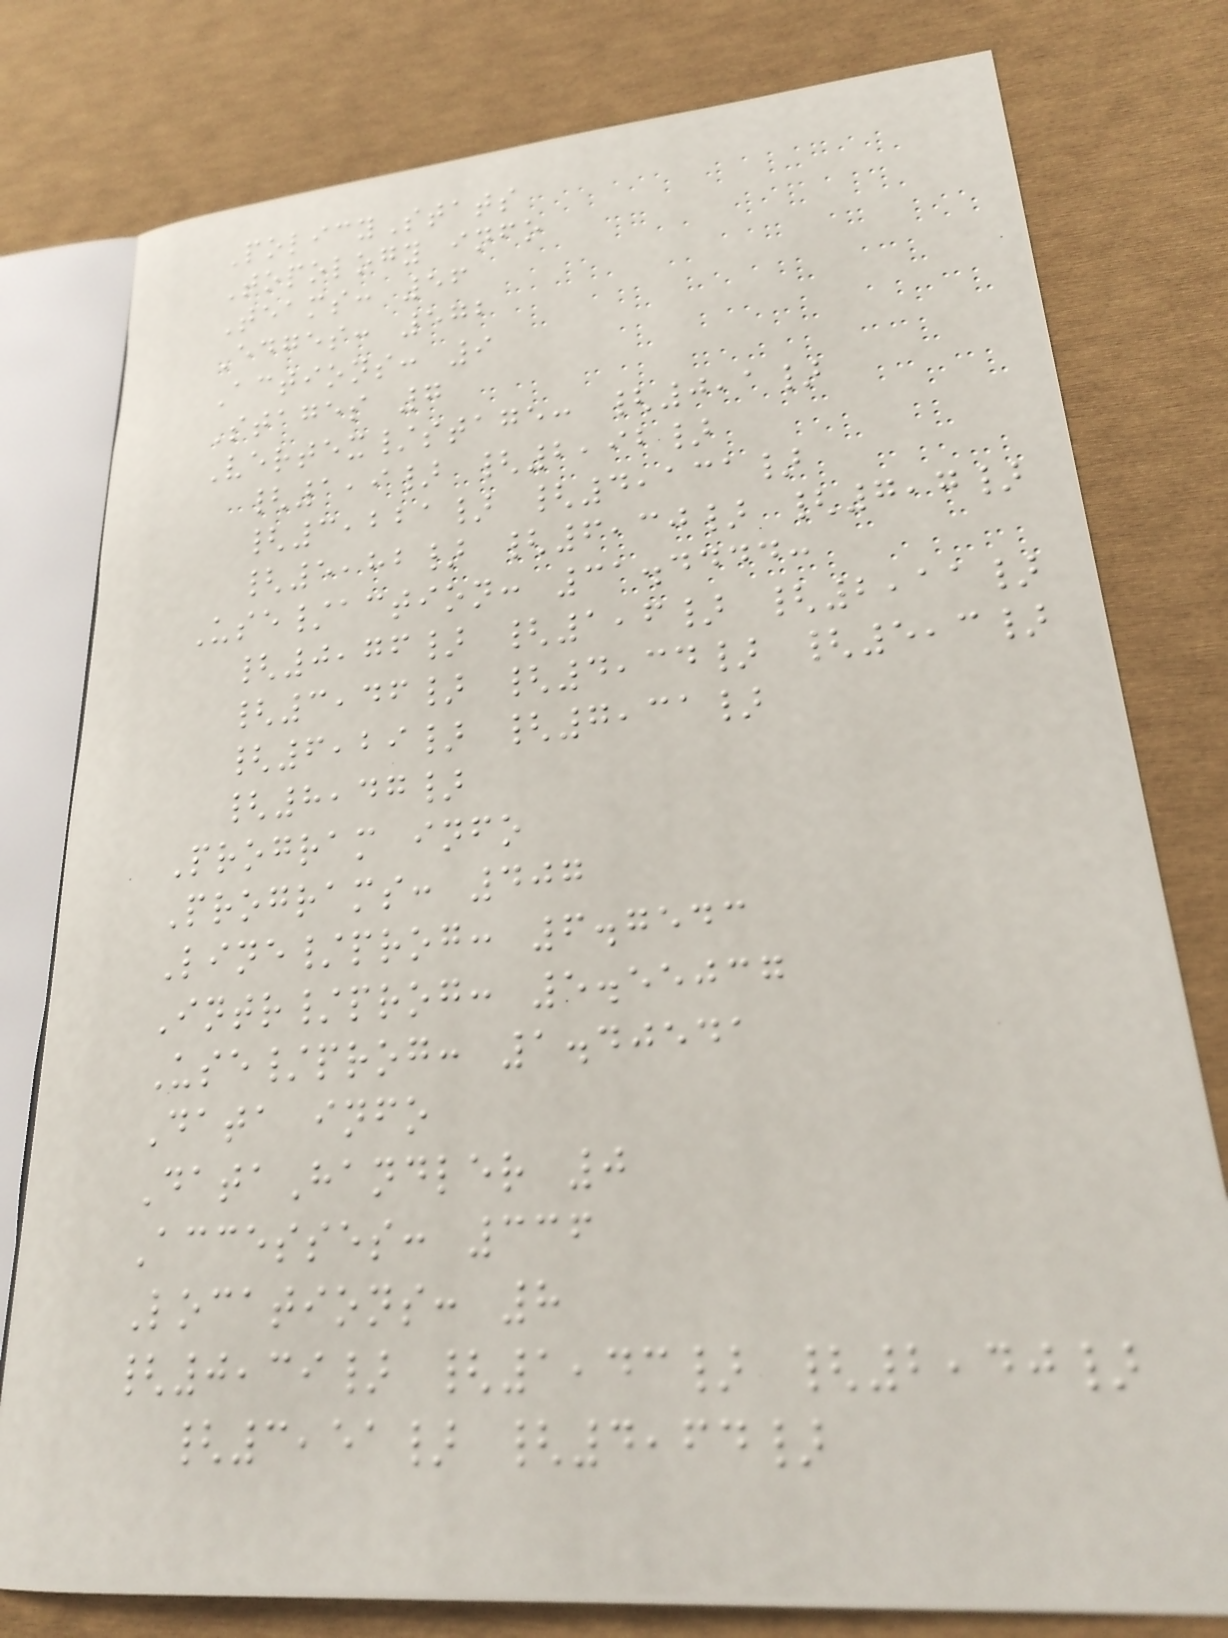PolicyStats
Topology info
Teams: 56
Edges: 572
Actions: 9
Stages 7
Vertex/stage: {0,1}
{1,9} {2,92}
{3,221} {4,131}
{5,82} {6,30} {7,7}
Use/action: 31.4444:
{0,76} {1,6} {2,11}
{3,46} {4,34} {5,3}
{6,29} {7,31}
{8,47}
Program info
Programs: 407
Line/prog: 6.7543
Intr/prog: 5.55037
Use/prog: 1.40541
Data info
DataHandler 0
Accesses: 336
Locations: 8
{0,39} {1,43} {2,40}
{3,51} {4,64}
